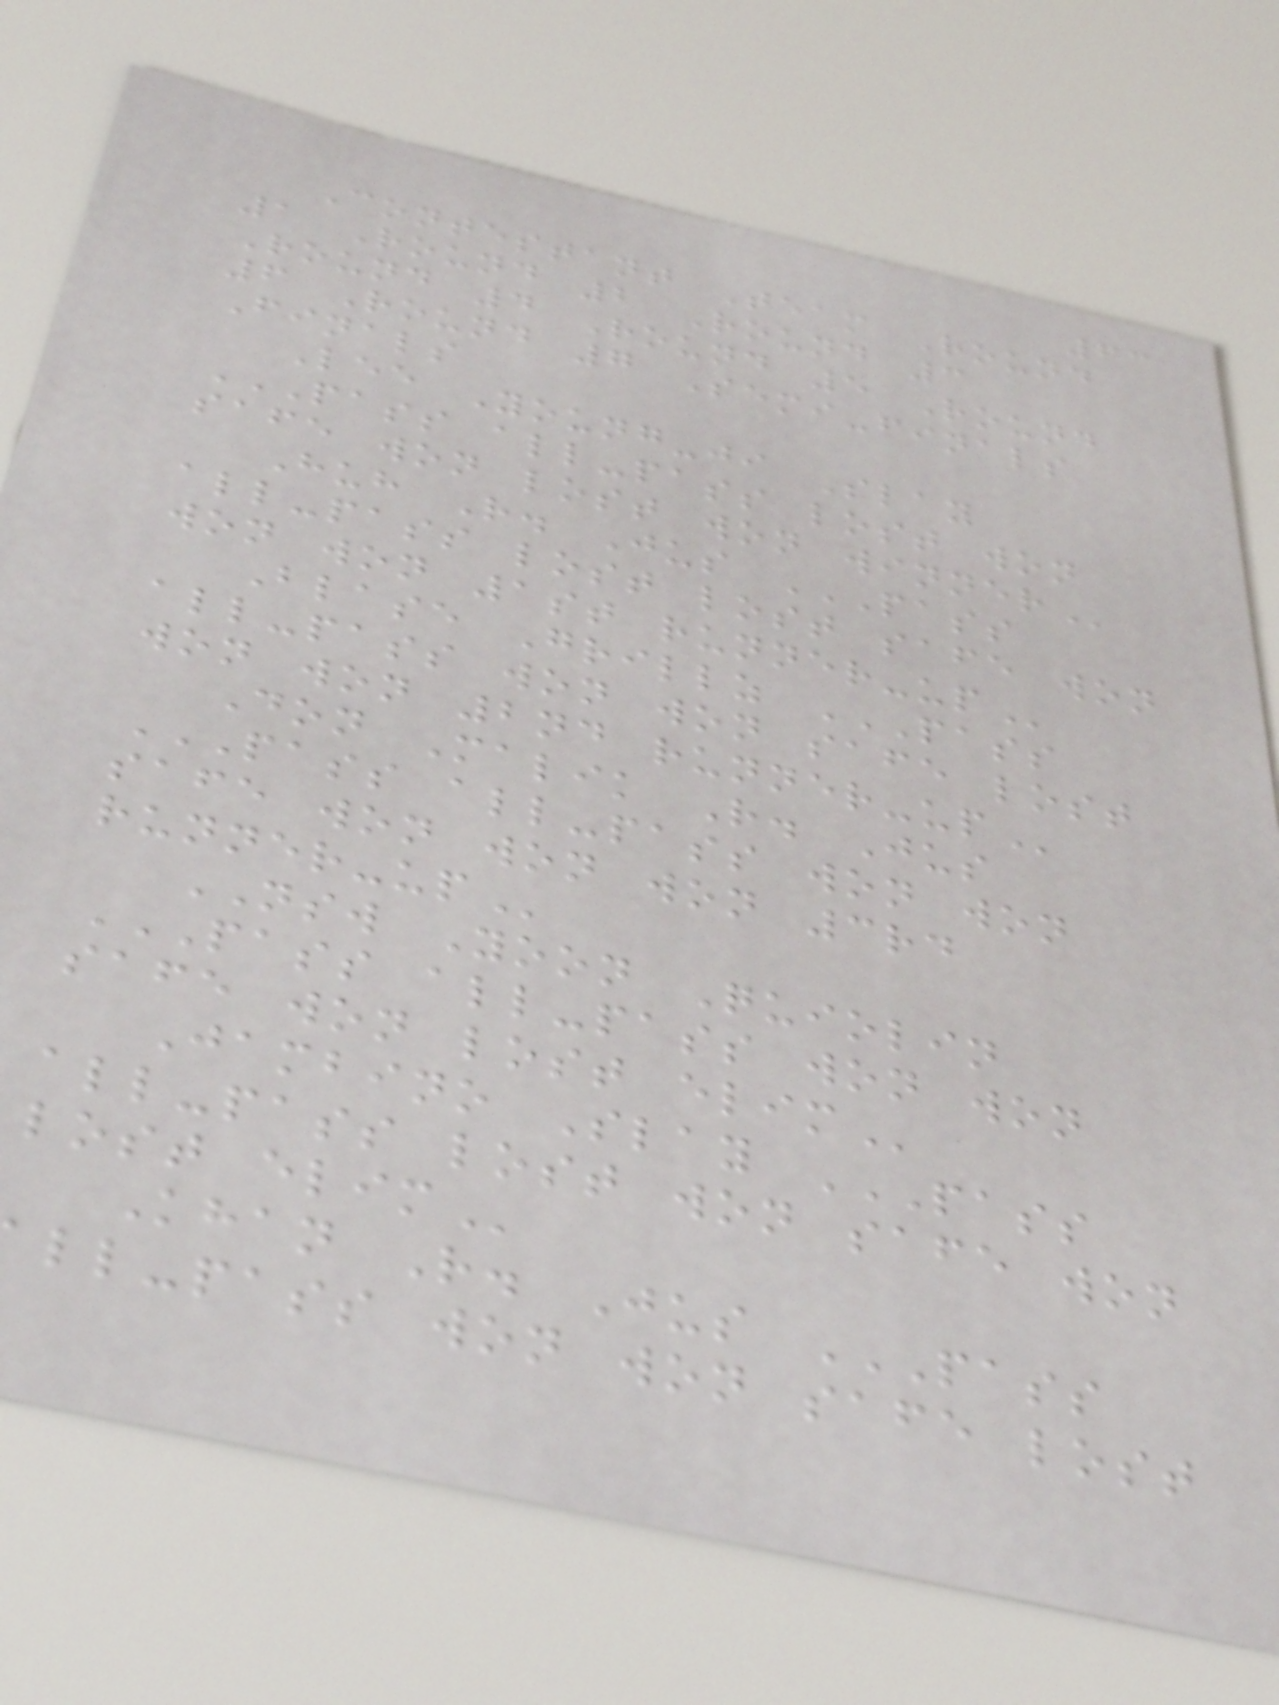63
Contestant Team Round
1 Round 2 Round 3
Round 4 Round 5 Round
6 Round 7 Semi-finals
Finals
Lee Young-ji Slay
PASS ALL-PASS LOST WON
safe won lost won
Huh R. Jus PASS
all-pass lost lost safe won
won won 1st
Blase Grillz PASS
all-pass won won safe lost
won won 2nd
Don Malik R. Jus
PASS ALL-PASS WON WON
safe won won won 3rd
NSW Yoon Quiolin
PASS ALL-PASS WON WON
safe won lost
Jambino Slay PASS
all-pass lost won safe won
lost
Khan R. Jus PASS
ll-pass won won safe lost
